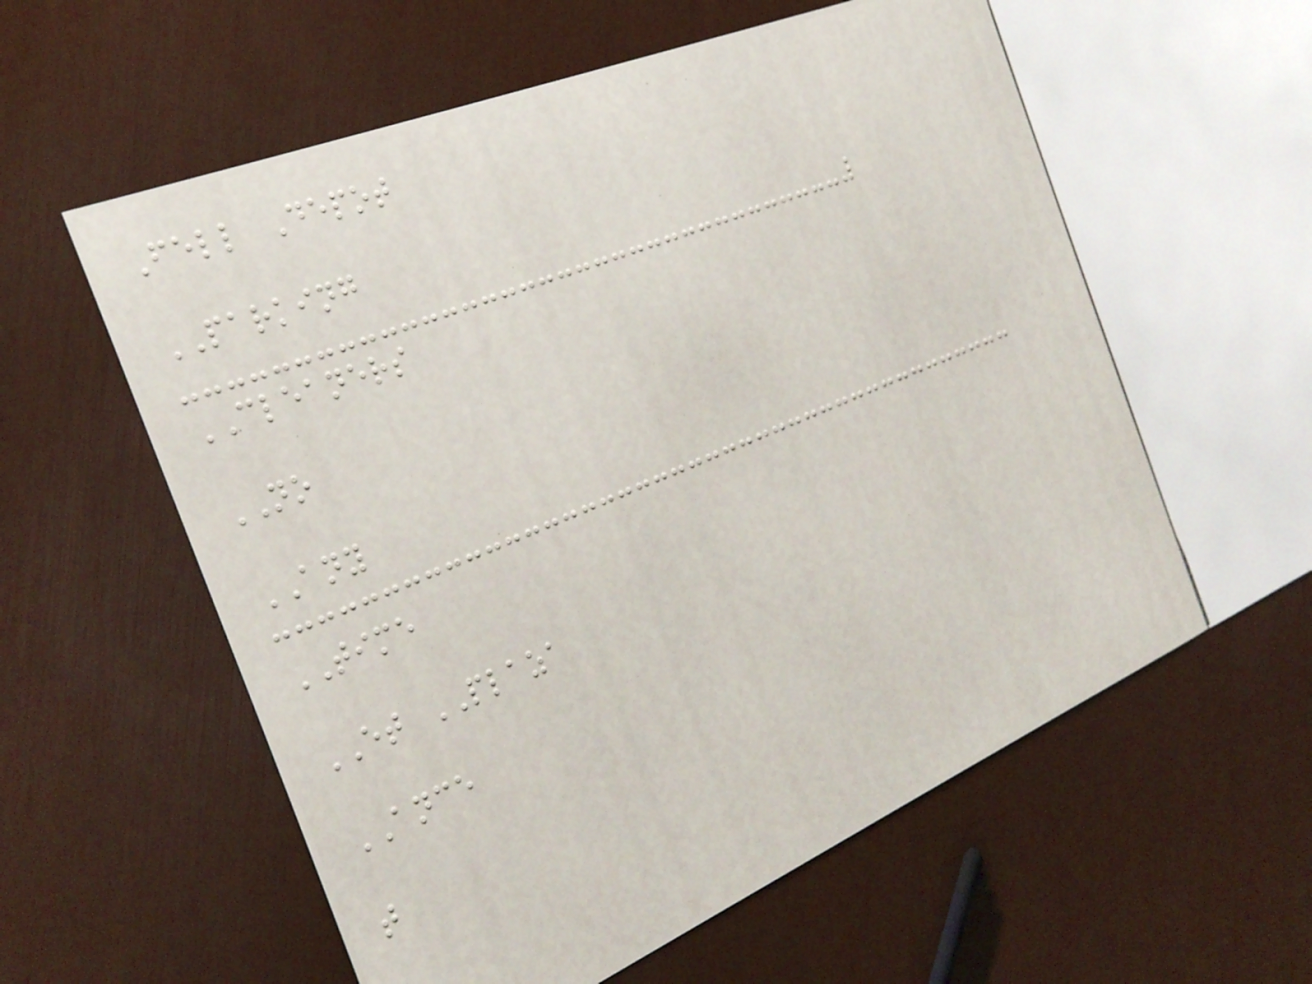Fell Depot
PARKING
CLEANERS
NO
ANY
TIME
ET PLAZA
ANCE
t
